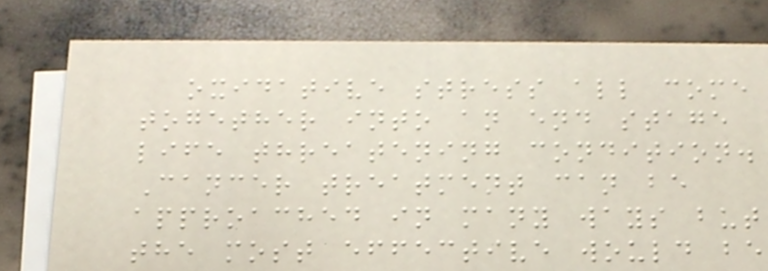oxidative stress all come
together into an end stage
life threatening condition.
Cancer treatment can be
approached in many ways but
the most effective would be
